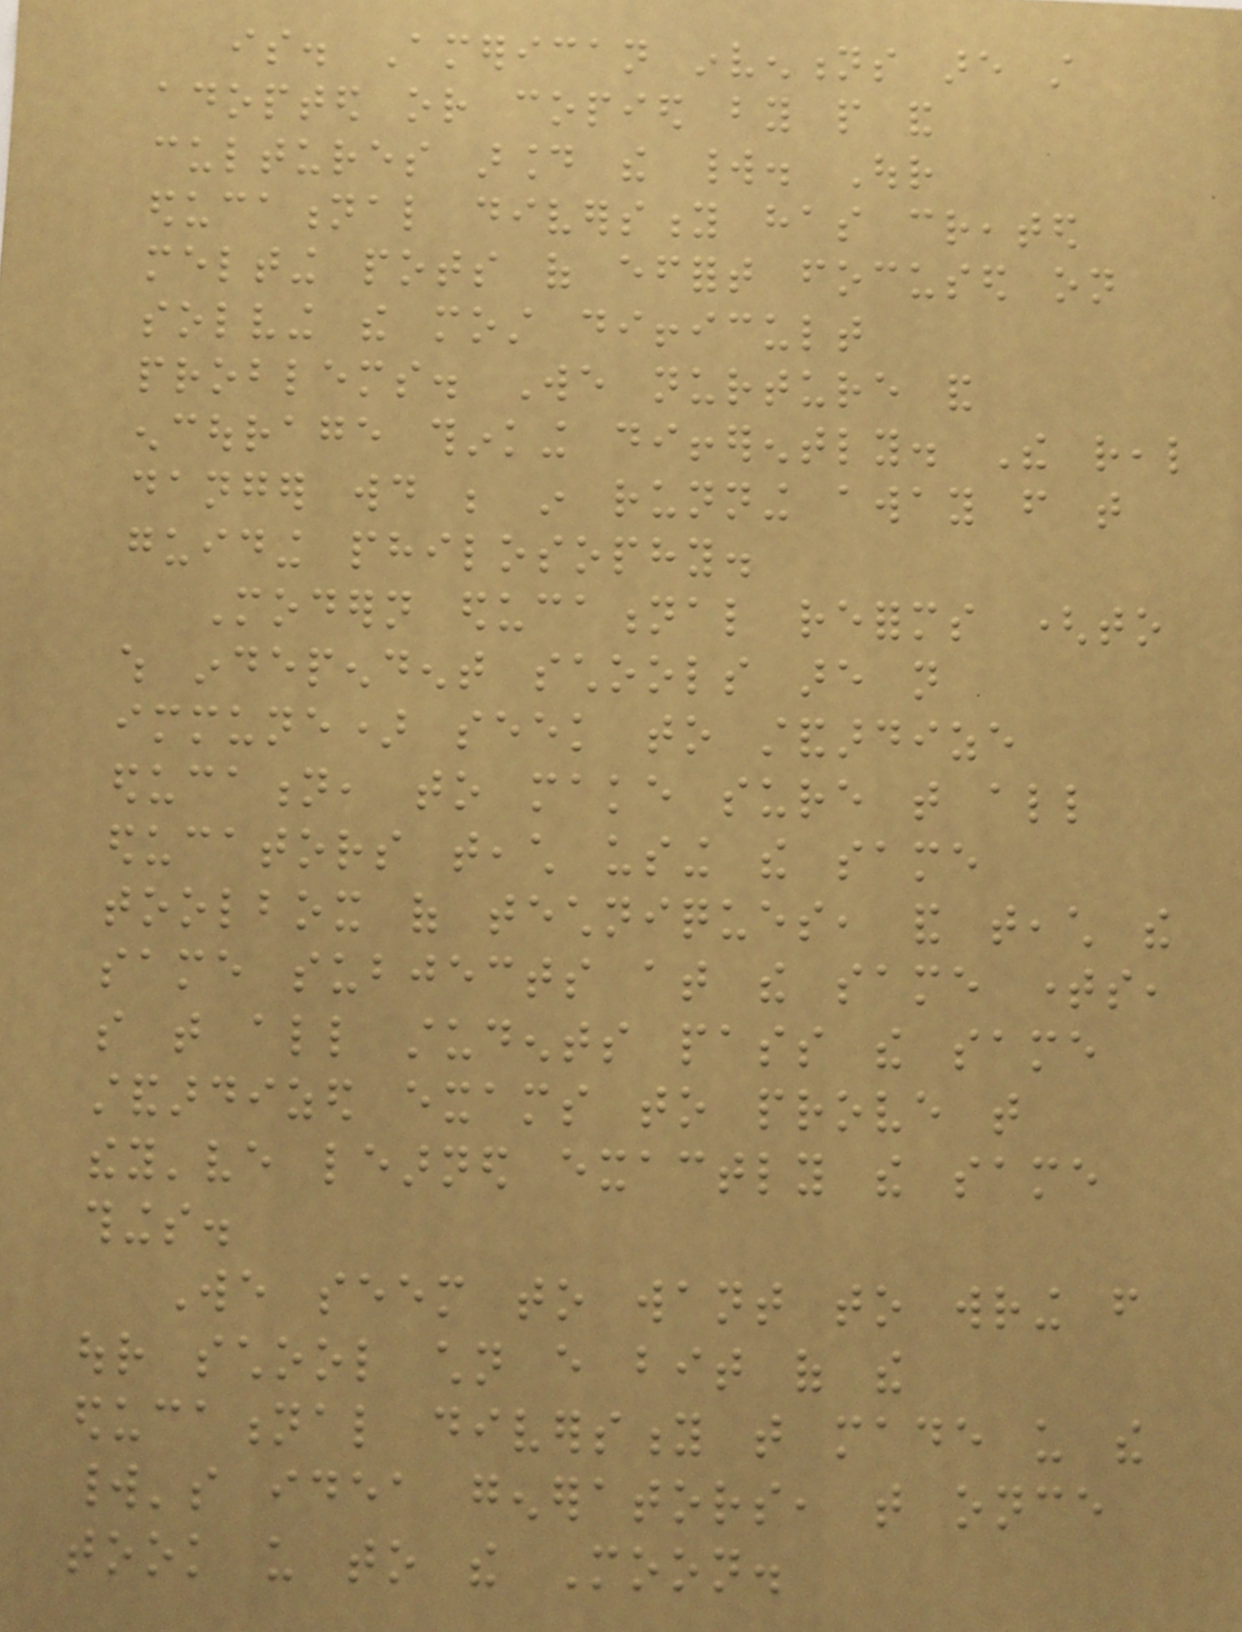is. American inventions are still
adopted or copied by people and
cultures around the world. Our
educational diversity has created
melting pots of effort focused on
solving the most difficult
problems. We nurture and
encourage thinking differently. The real
danger would be in running away from that
guiding philosophy.
Modern educational reforms (to
which independent schools are not
immune) seek to standardize
education, to make sure that all
educators teach using the same
toolbox of techniques, and teach the
same subjects at the same times,
so that all students pass the same
standardized exams to prove that
they've learned exactly the same
things.
We seem to want to wring from
our school children every bit of the
educational diversity that made us the
world's idea generators, that once
took us to the Moon.
